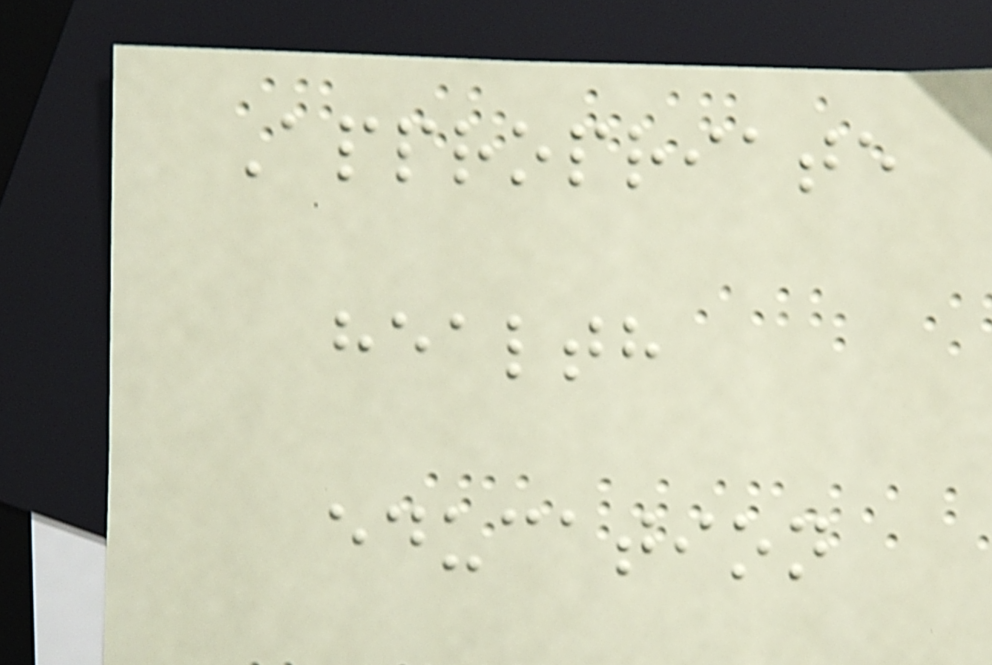Appropriate
health
education
